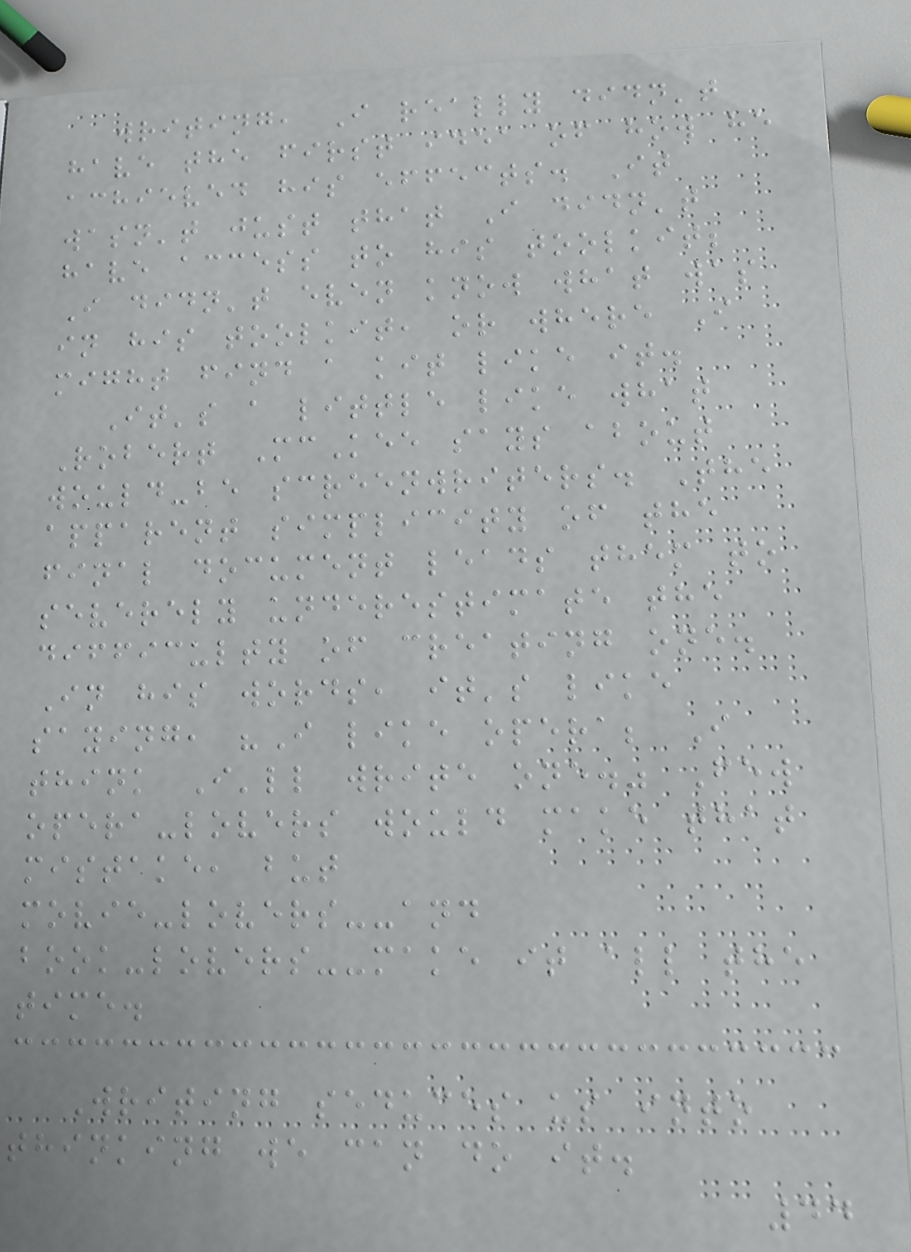writing, I really didn't
have the first idea of how he
achieved his effects. It
wasn't just that I didn't
have access to his toolkit;
I didn't even know what was
in his toolkit, or where I
might find a kit like it.
It's a little like what
Robert McKee says about
would-be screenwriters. The
apparent simplicity of the
final document leads them to
severely underestimate the
difficulty of creating one.
In his words, it's like
saying, "I like opera; I
think I'll write one." Few
opera-lovers would make that
mistake, but
movie-lovers--and
book-lovers--make it all the
time.
Writing seduces us into
thinking we can do it.
44
